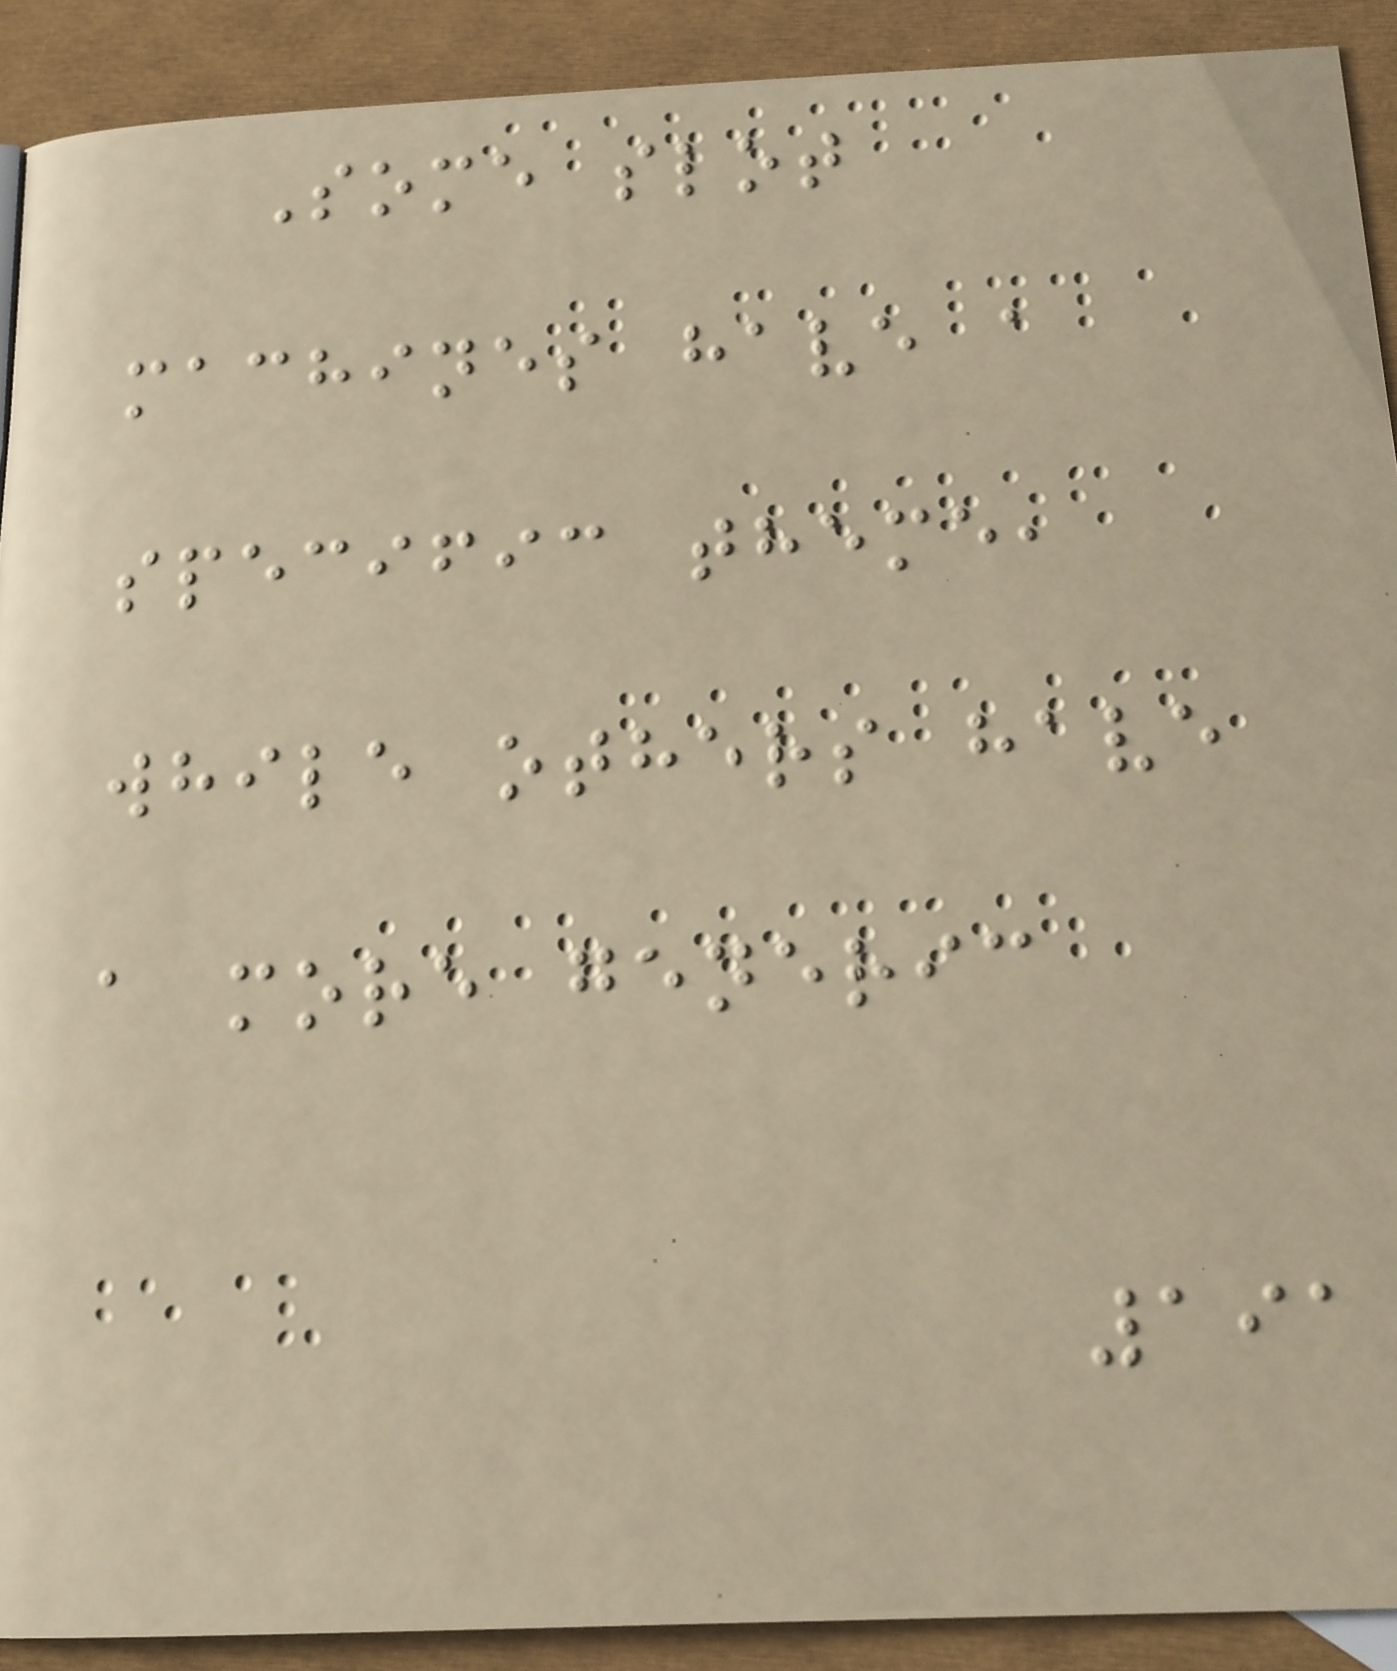Some slot
machines have a
specific theme,
while others have
a more generic
191
